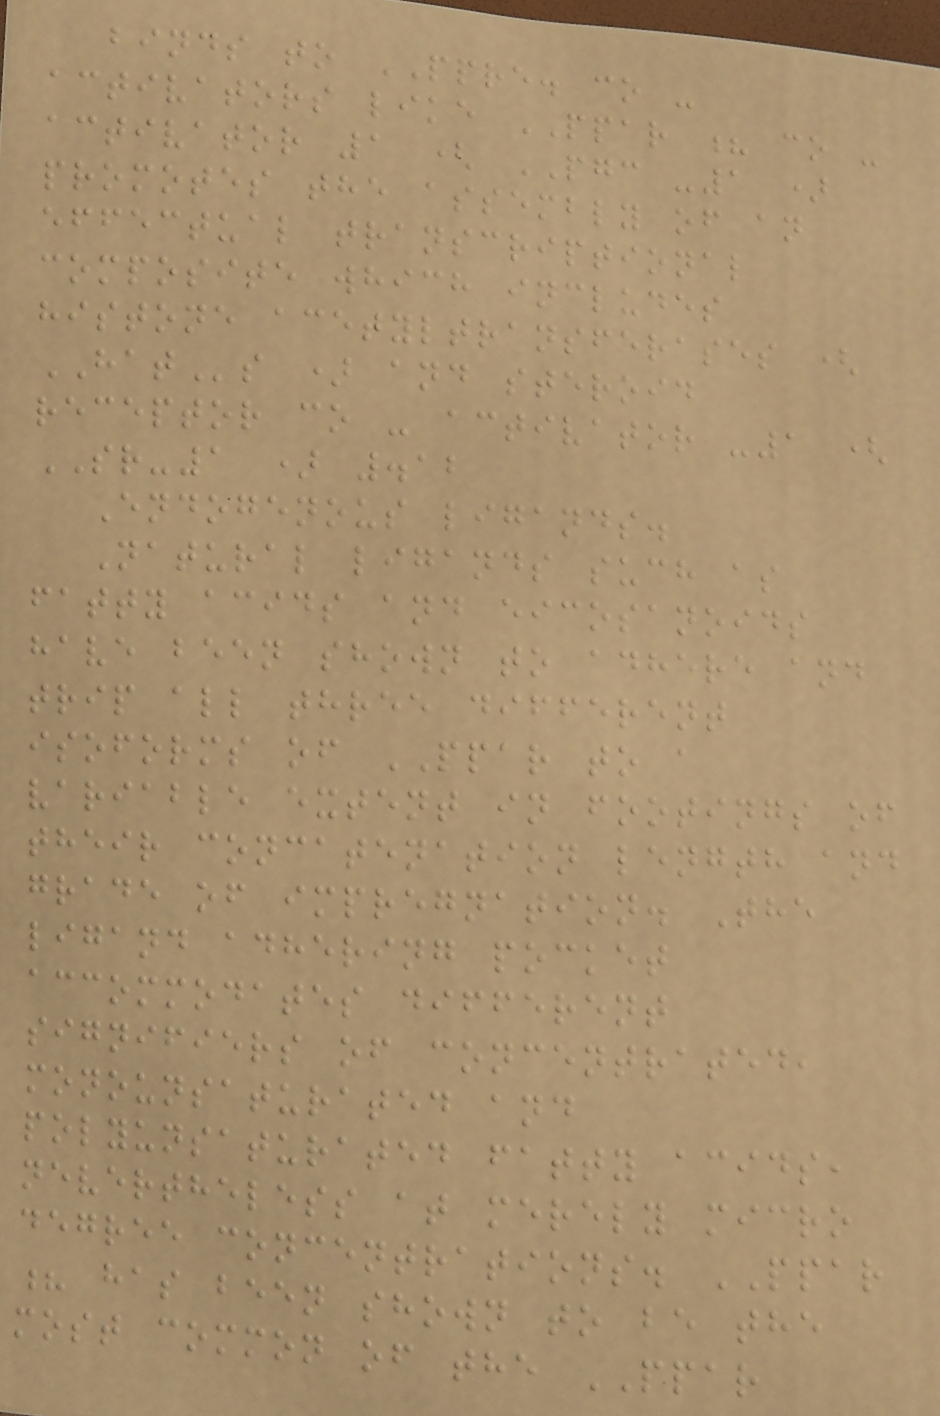binds to PPRE. co -
activators like PPAR ? co -
activator 1 ( PGC -1 )
promotes the assembly of an
effectual transcriptional
composite which includes
histone acetyltransferases (
HATs ) and steroid
receptor co - activator -1 (
SR-1 ) .12
Endogenous ligands.
Natural ligands such as
fatty acids and eicosanoids
have been shown to adhere and
trip all three different
isoforms of PPAR to a
variable extent in footings of
their concatenation length and
grade of impregnation. The
ligand adhering pocket
accommodates different
signifiers of concentrated,
monounsaturated and
polyunsaturated fatty acids,
nevertheless at merely micro
degree concentrations. PPAR
? has been shown to be the
most common of the PPAR
